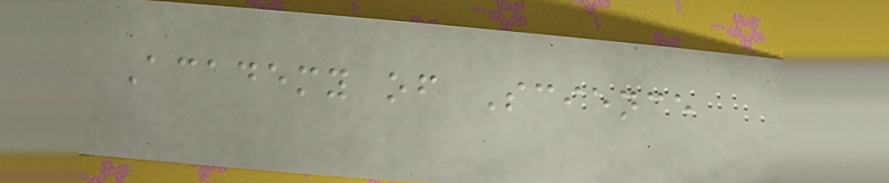Academy of Science
